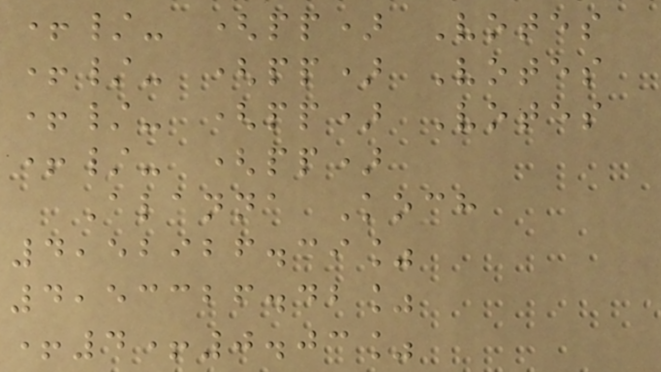+/- (pp) Votes
+/- (pp) Votes
+/- (pp) Votes
+/- (pp)
Alanna Koch
4,52926.39%
4,53326.42%
+4+0.03%
